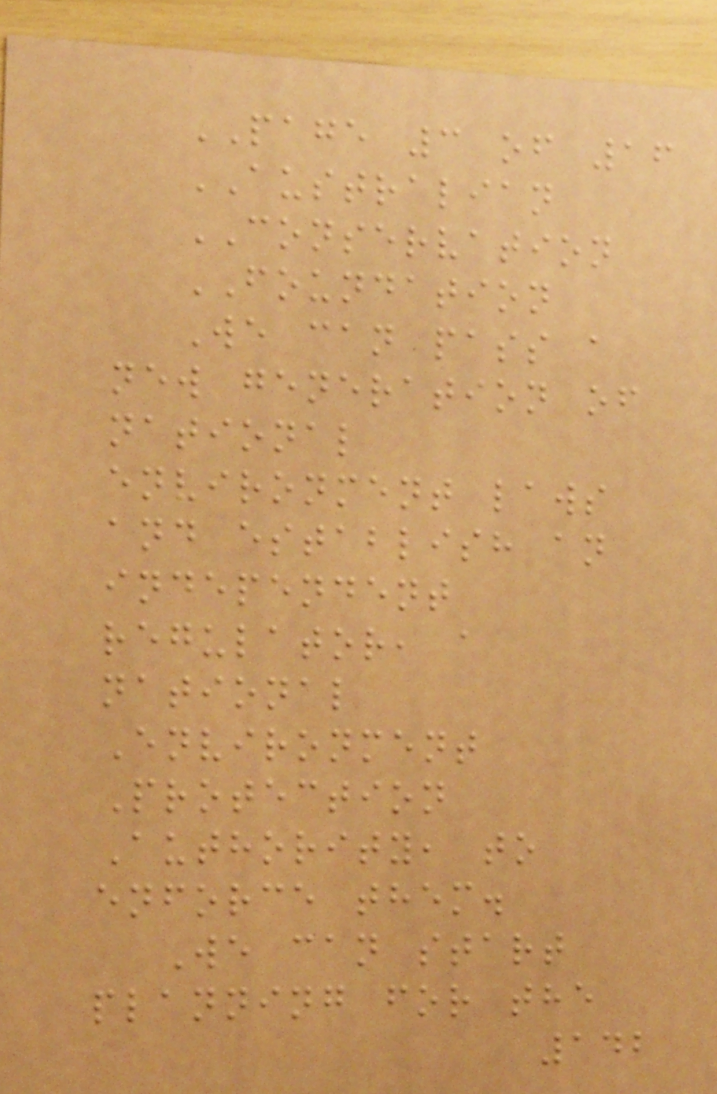PAGE 3 of 16
AUSTRALIAN
CONSERVATION
FOUNDATION
We can pass a
new generation of
national
environment laws
and establish an
independent
regulator, a
national
Environment
Protection
Authority, to
enforce them.
We can start
planning for the
142
